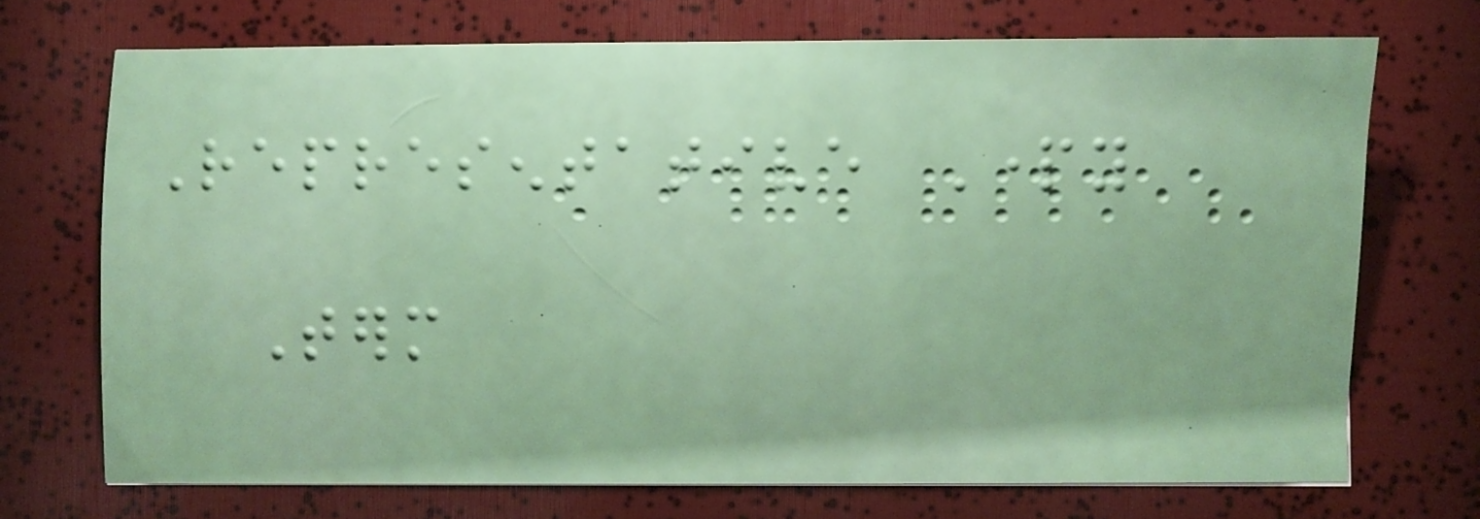Representative Party
Term
